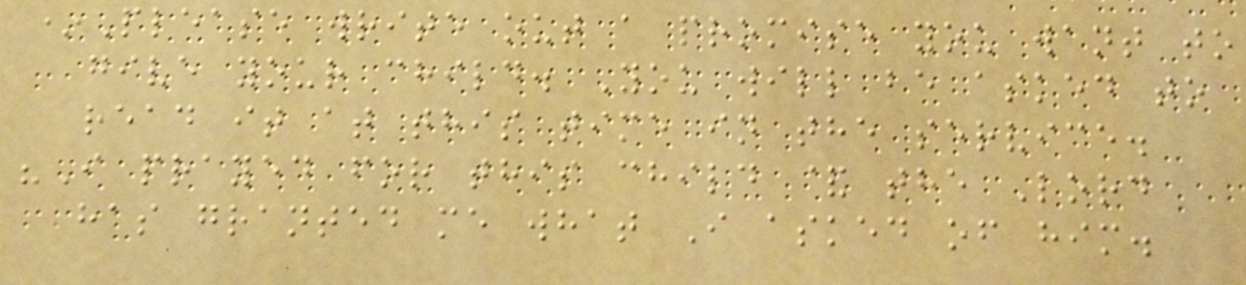*Please write out a promise you want to
give your child. You will be asked to
read it at this time in the service.
"I prayed for this child & the Lord
has granted me what I asked of him.
